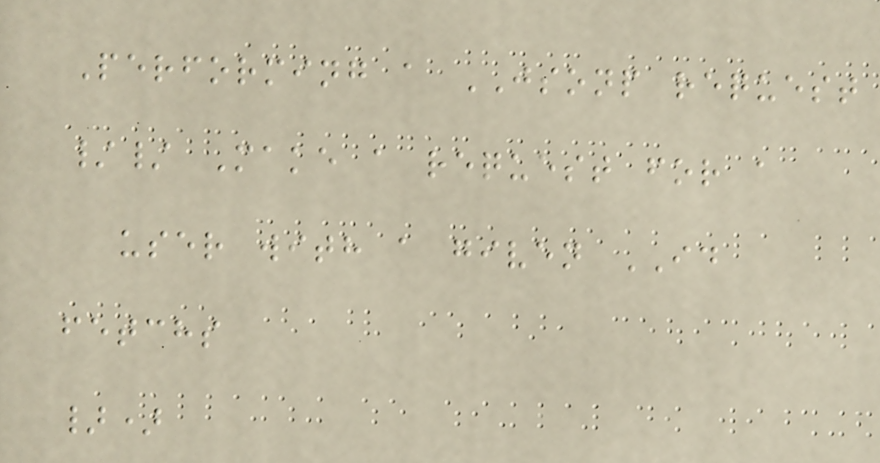Performing a JSONP request
// Make a request for a
user with a given ID
fetchs
})
